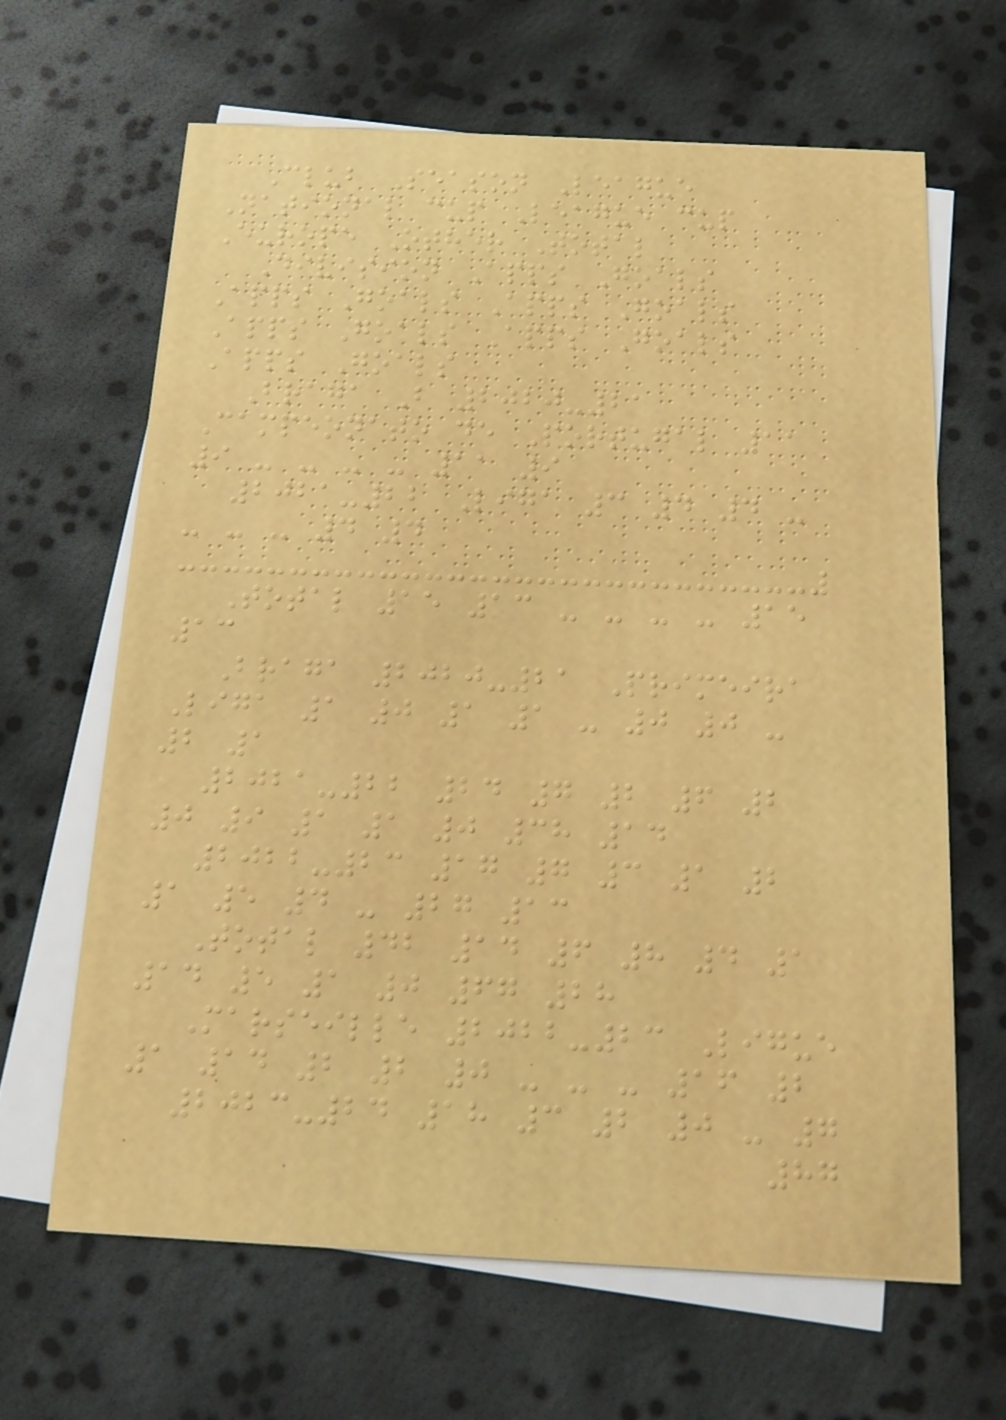Club Season League
National cup League cup
Europe Other Total
Division Apps Goals
Apps Goals Apps Goals
Apps Goals Apps Goals
Apps Goals
Braga B 2020-21
Campeonato de Portugal 11
9 - - - - 11 9
2021-22 Liga 3 4 4 -
- - - 4 4
Total 15 13 - - - - 15
13
Braga 2020-21 Primeira
Liga 1 0 1 1 - 0 0 -
2 1
2021-22 24 7 2 6 2
0 9 1 1 0 38 14
2022-23 17 7 3 1 2
1 5 4 - 27 13
Total 42 14 6 8 4 1
14 5 1 0 67 28
Marseille 2022-23 Ligue
1 14 2 2 0 - - - 16 2
2023-24 18 3 2 0 - 7
87
